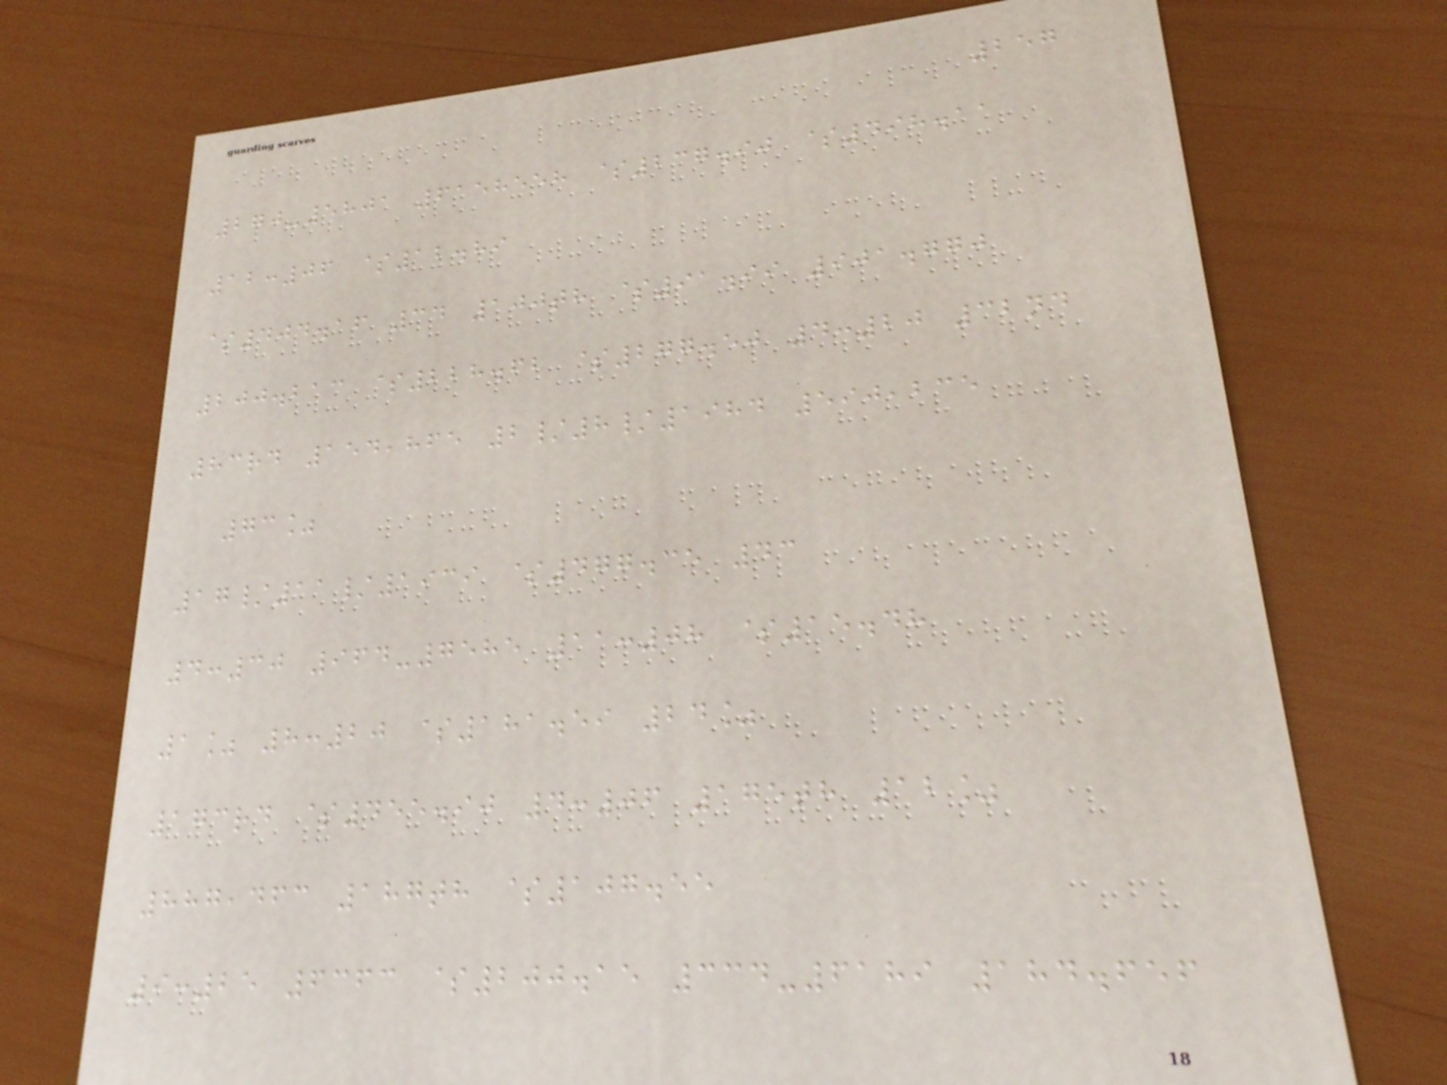257
270-5801 6158558 $237.90 $498.11
12:06 $12.89
$404.16 34 100th $91.99 901.770
200.213 $228.62 $277.50 4:20 32nd
83rd 154,865 2/8/1984 590,235
73%
17/11/1939 $477.35 43
4:30 964-7585 11:08 $15.48
1% 8:20 $181.59 24%
173rd $455.90 4:06 175th 12%
887,463 187th $107.55
9:25 6363 $200.15 334-6189 184.656
